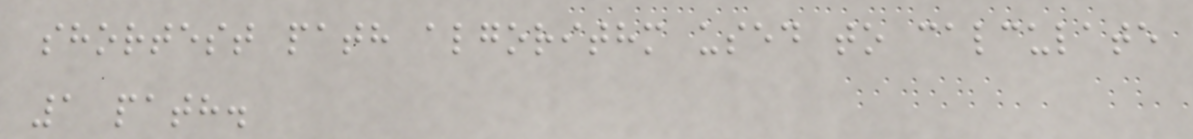shortest path algorithm used to calculate
1 path.
